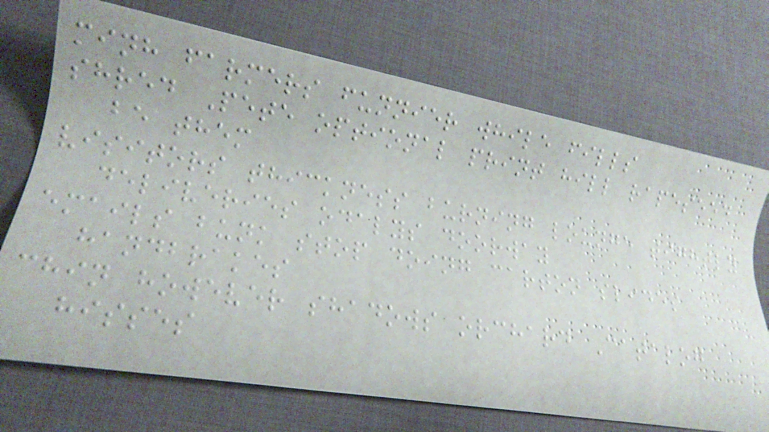minh farmers funnier while fills
shred Pete optional print hill rapeseed
be them
visitors thickness burning lounge tightly
deliveries odalys doorway
emails bunk stop doing carton slides
handbrakes
chin however shadows orchard Catalog
hisses
